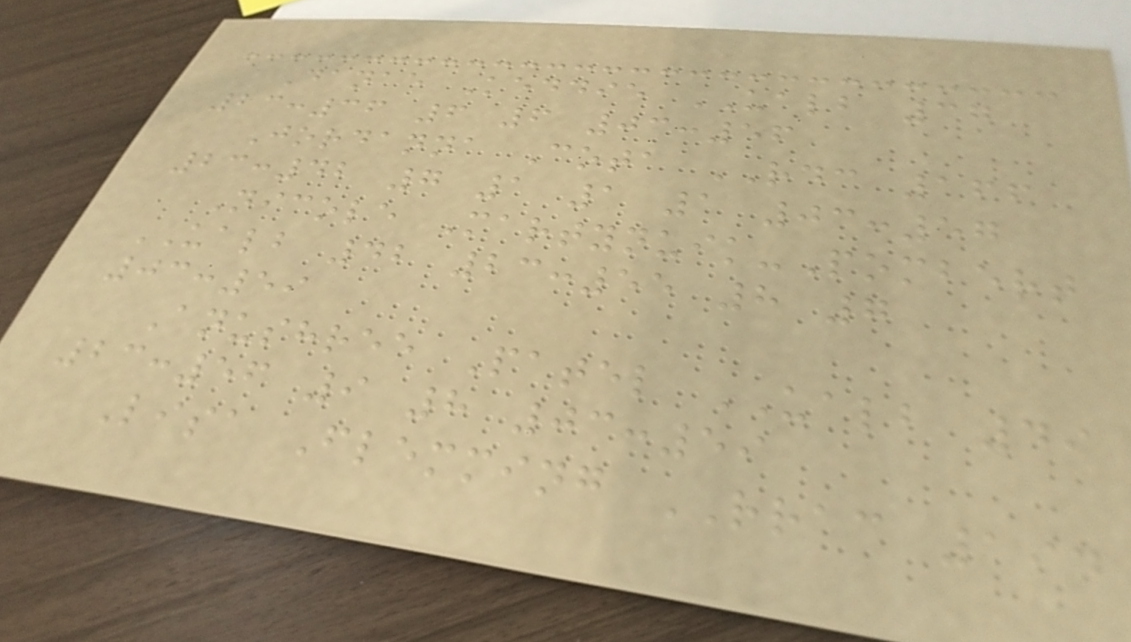Danae Keddie UALB 37
23:36 6 6 03:56
Jordanna Cota RDC 166
23:42 7 1 1 1 03:57
Nicole Martynuik-Pombert
UALB 42 23:55 8 7
03:59
Anushree Patel UALB 49
23:56 9 8 03:59
Lisa Flemming RRAC 194
